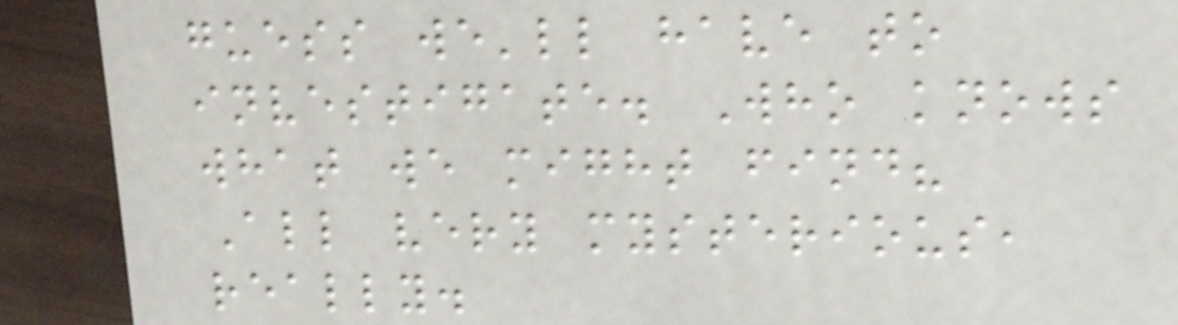guess we'll have to
investigate. Who knows
what we might find?
All very mysterious,
really.
